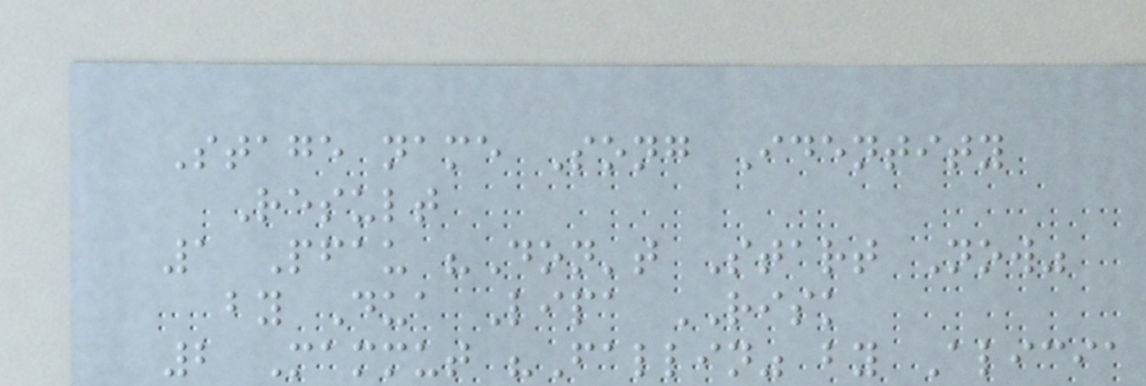Stage name Song Identity
Result
1 Pfau "Don't Start Now"
by Dua Lipa RISK
2 Mammut "Fallin" by Alicia
